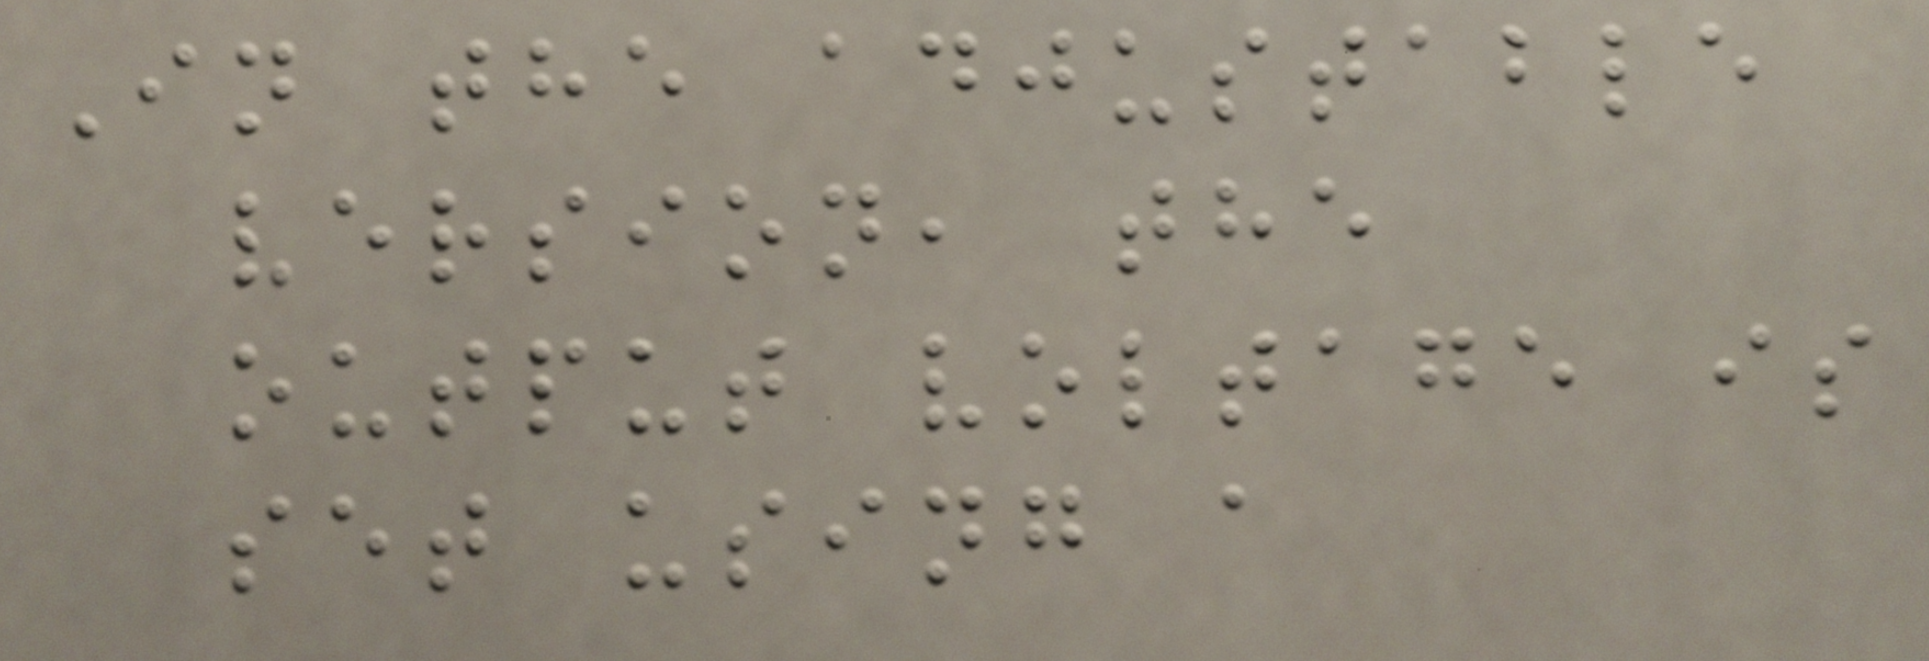In the adjustable
version, the
output voltage is
set using a
